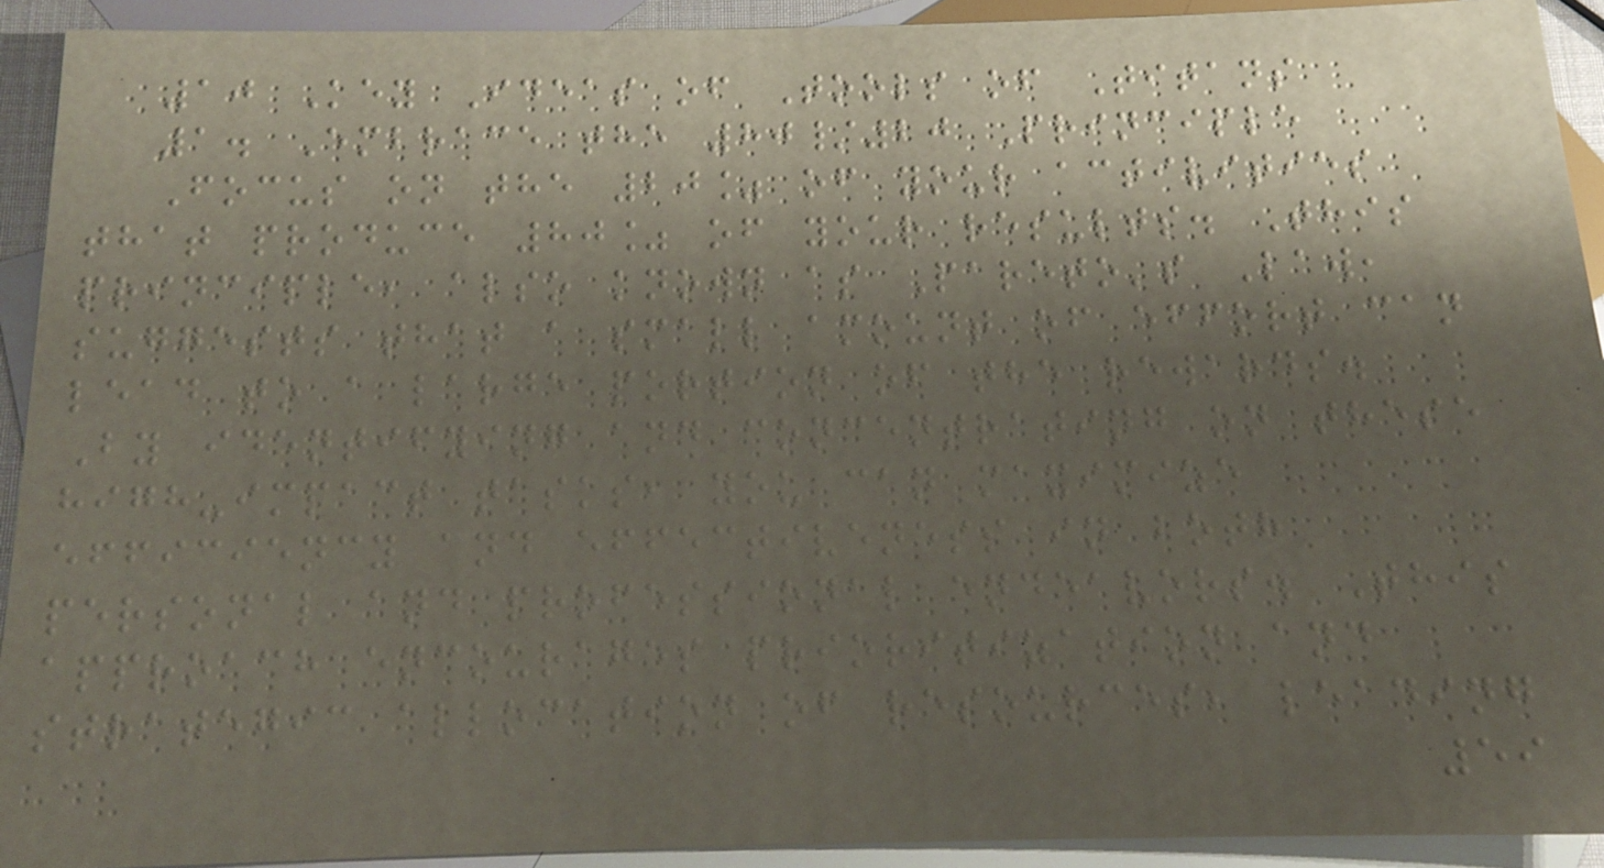10 Key Ideas of Tools of Titans
1. Embrace the 80/20 Principle
Focus on the 20% of your activities
that produce 80% of your results. This
principle, also known as Pareto's Law,
suggests that a small amount of effort can
lead to a large portion of the rewards.
By identifying and concentrating on these
high-impact tasks, you can maximize
efficiency and effectiveness in both
personal and professional endeavors. This
approach encourages prioritization and
strategic allocation of resources, leading
59
